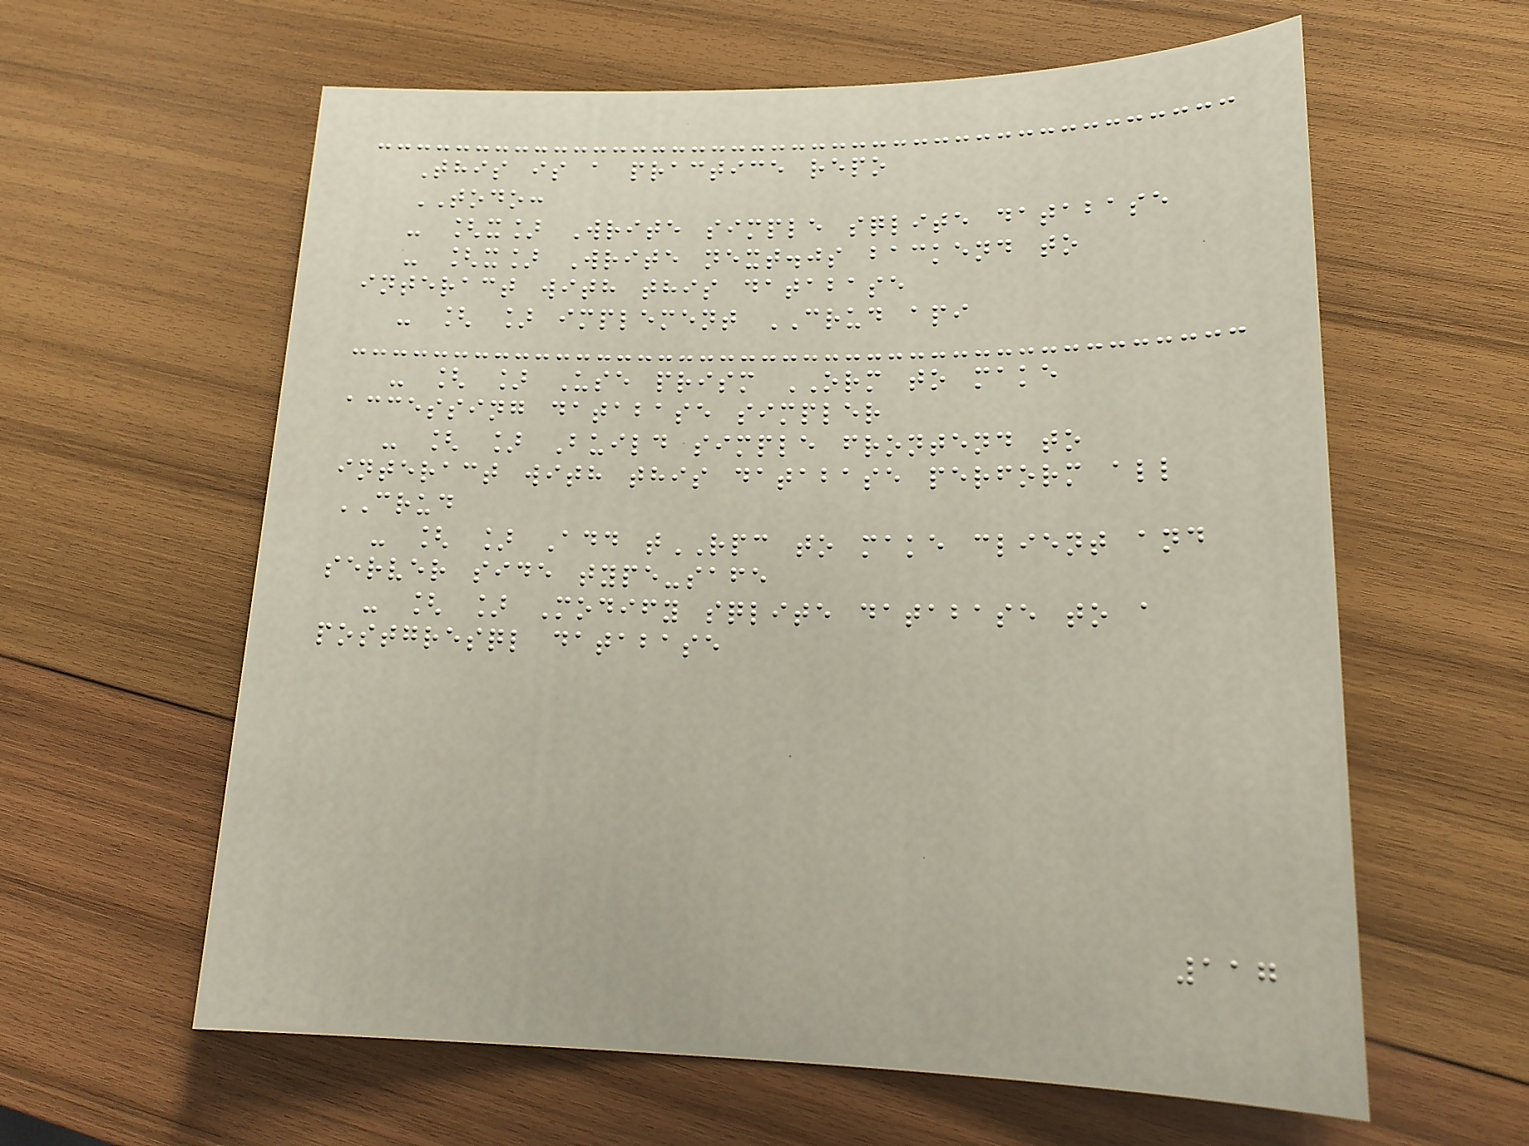This is a practice repo
TODO:
- [x] Write simple sqlite database
- [x] Write next.js backend to
interact with this database
- [ ] implement CRUD api
- [ ] Use prism ORM to make
accessing database simpler
- [ ] Build simple frontend to
interact with this database perform all
CRUD
- [ ] Add tRPC to make client and
server side type-safe
- [ ] Modify sqlite database to a
postgresql database
117
